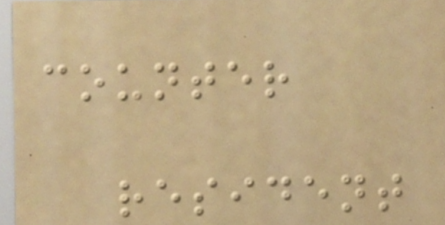counter
resident
